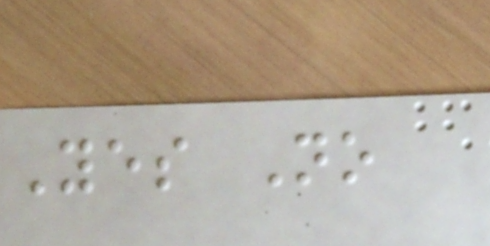Yes No
